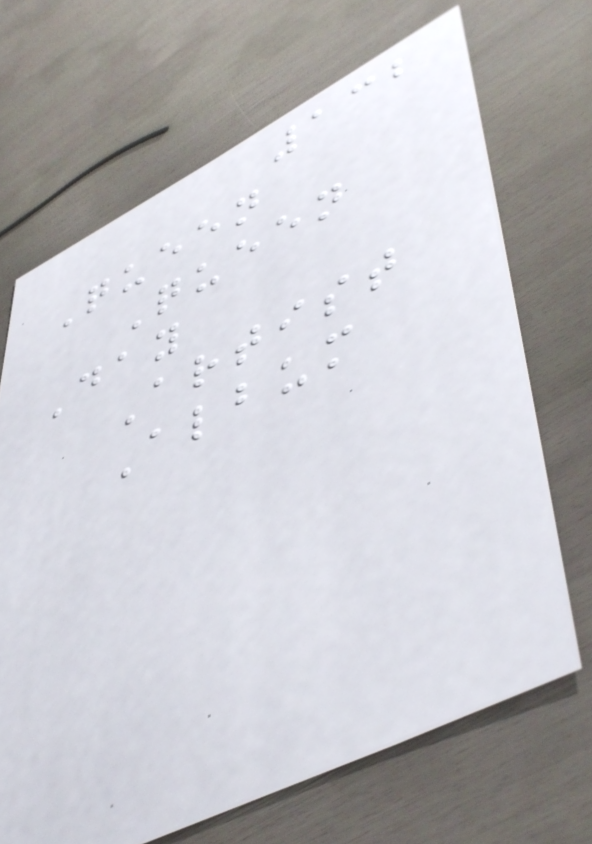132
Queen
Queen
Day
Artist
Album
